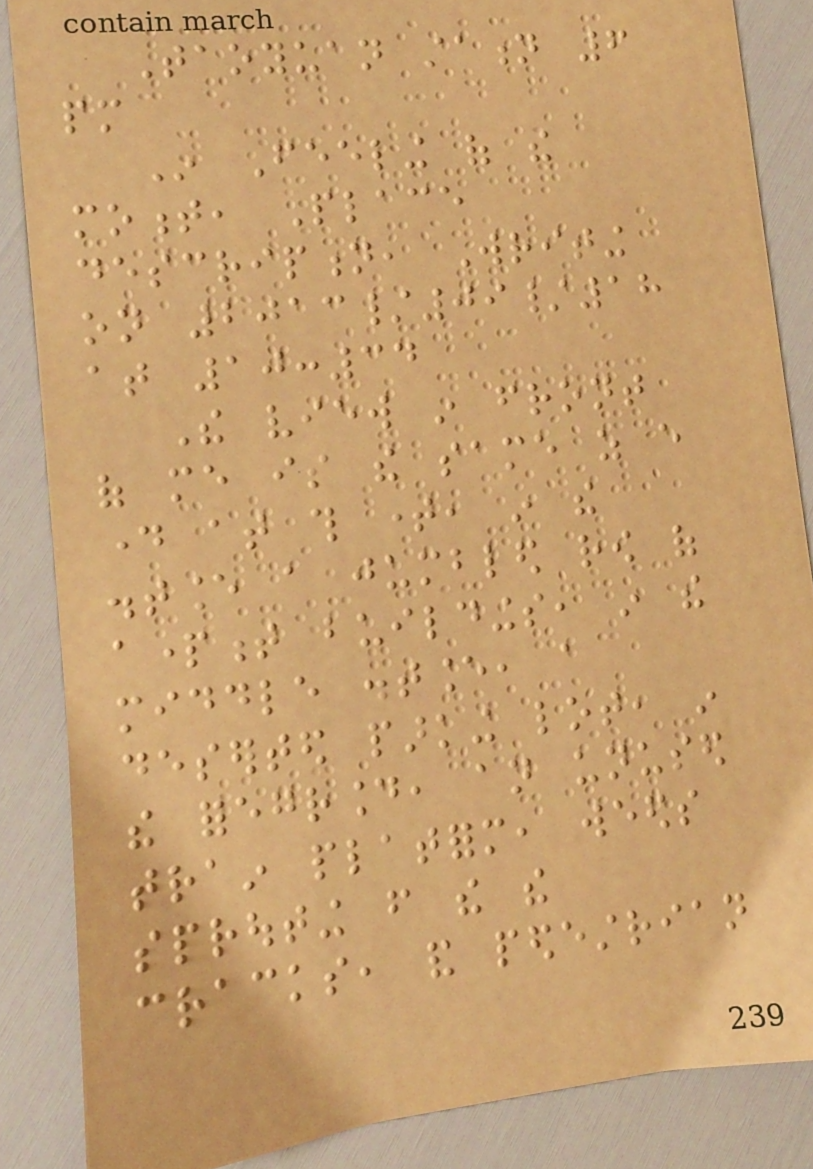Taoyuan station 6
pm
In Feeling of the
moment, Place
description, Writing
on 2013/09/18
at 10:34
The view in front
of me is the same as every
day at this time, in the
distance a jumbled row of
apartment buildings, in the
middle distance, a
deserted parking lot, in
the foreground, an unused
train platform, weeds
sprouting from the the
cracks, and pedestrian
